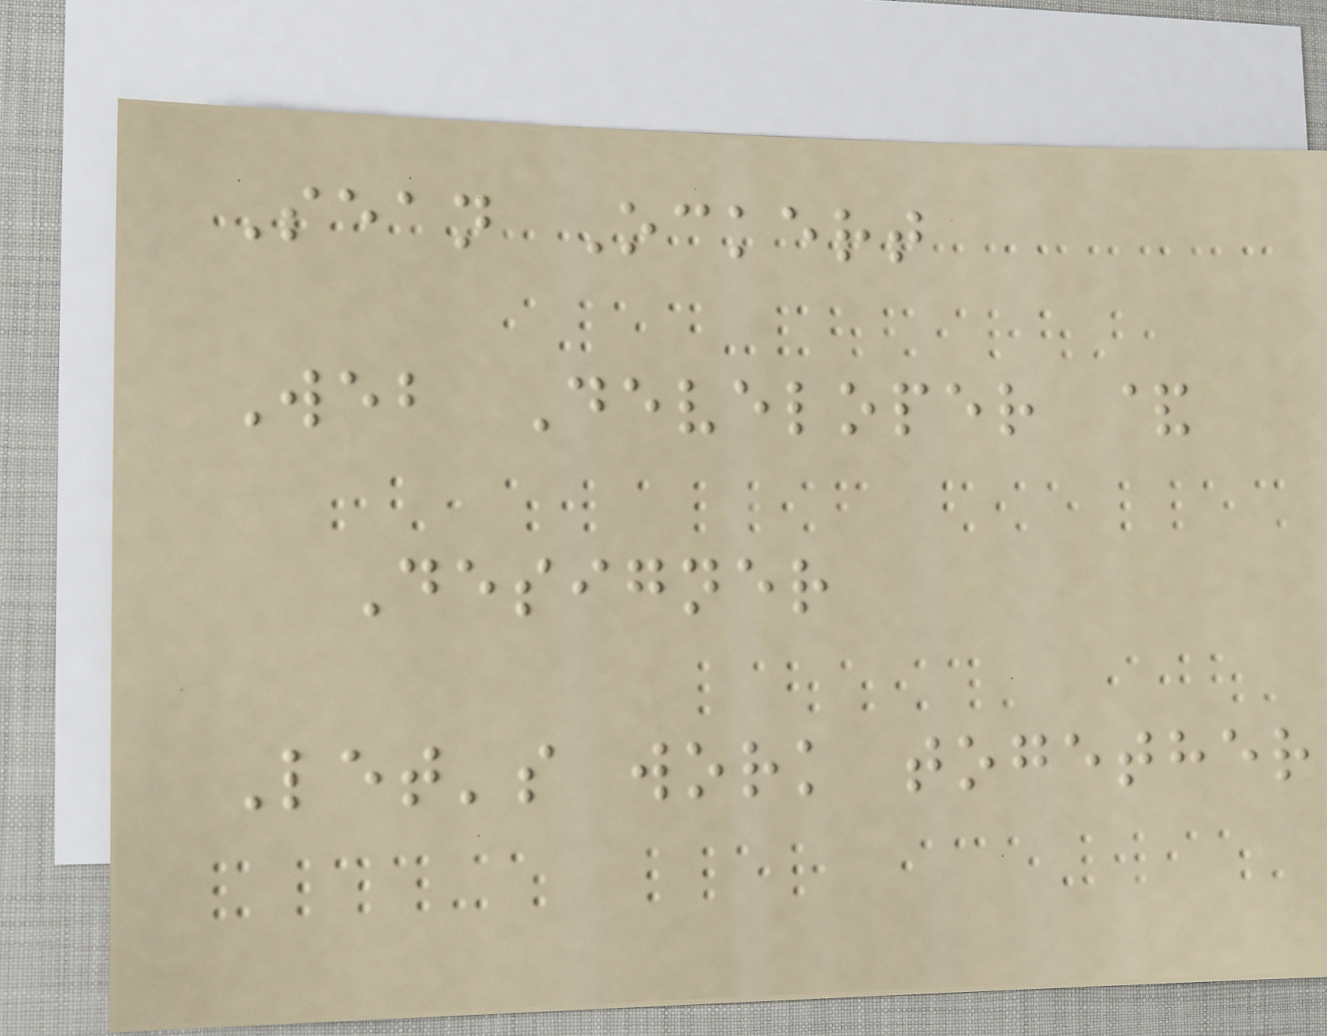Sean Ockert
Web Developer &
Designer
Let's work together
